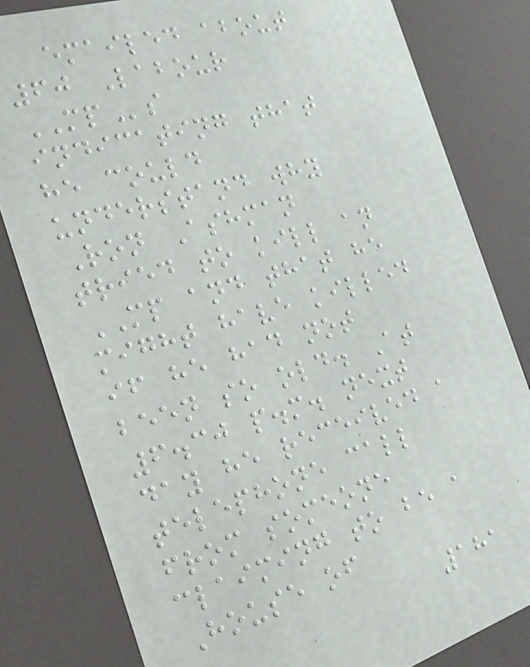emailed about
60 Labour
MPs
indicating that
he could
understand why
Ron Ashman
tried to kill an
MP and that he
might have killed
if he had not
been so old. At
6.30 p.m. next
day he received a
telephone call
from someone
claiming to be a
House of
181
